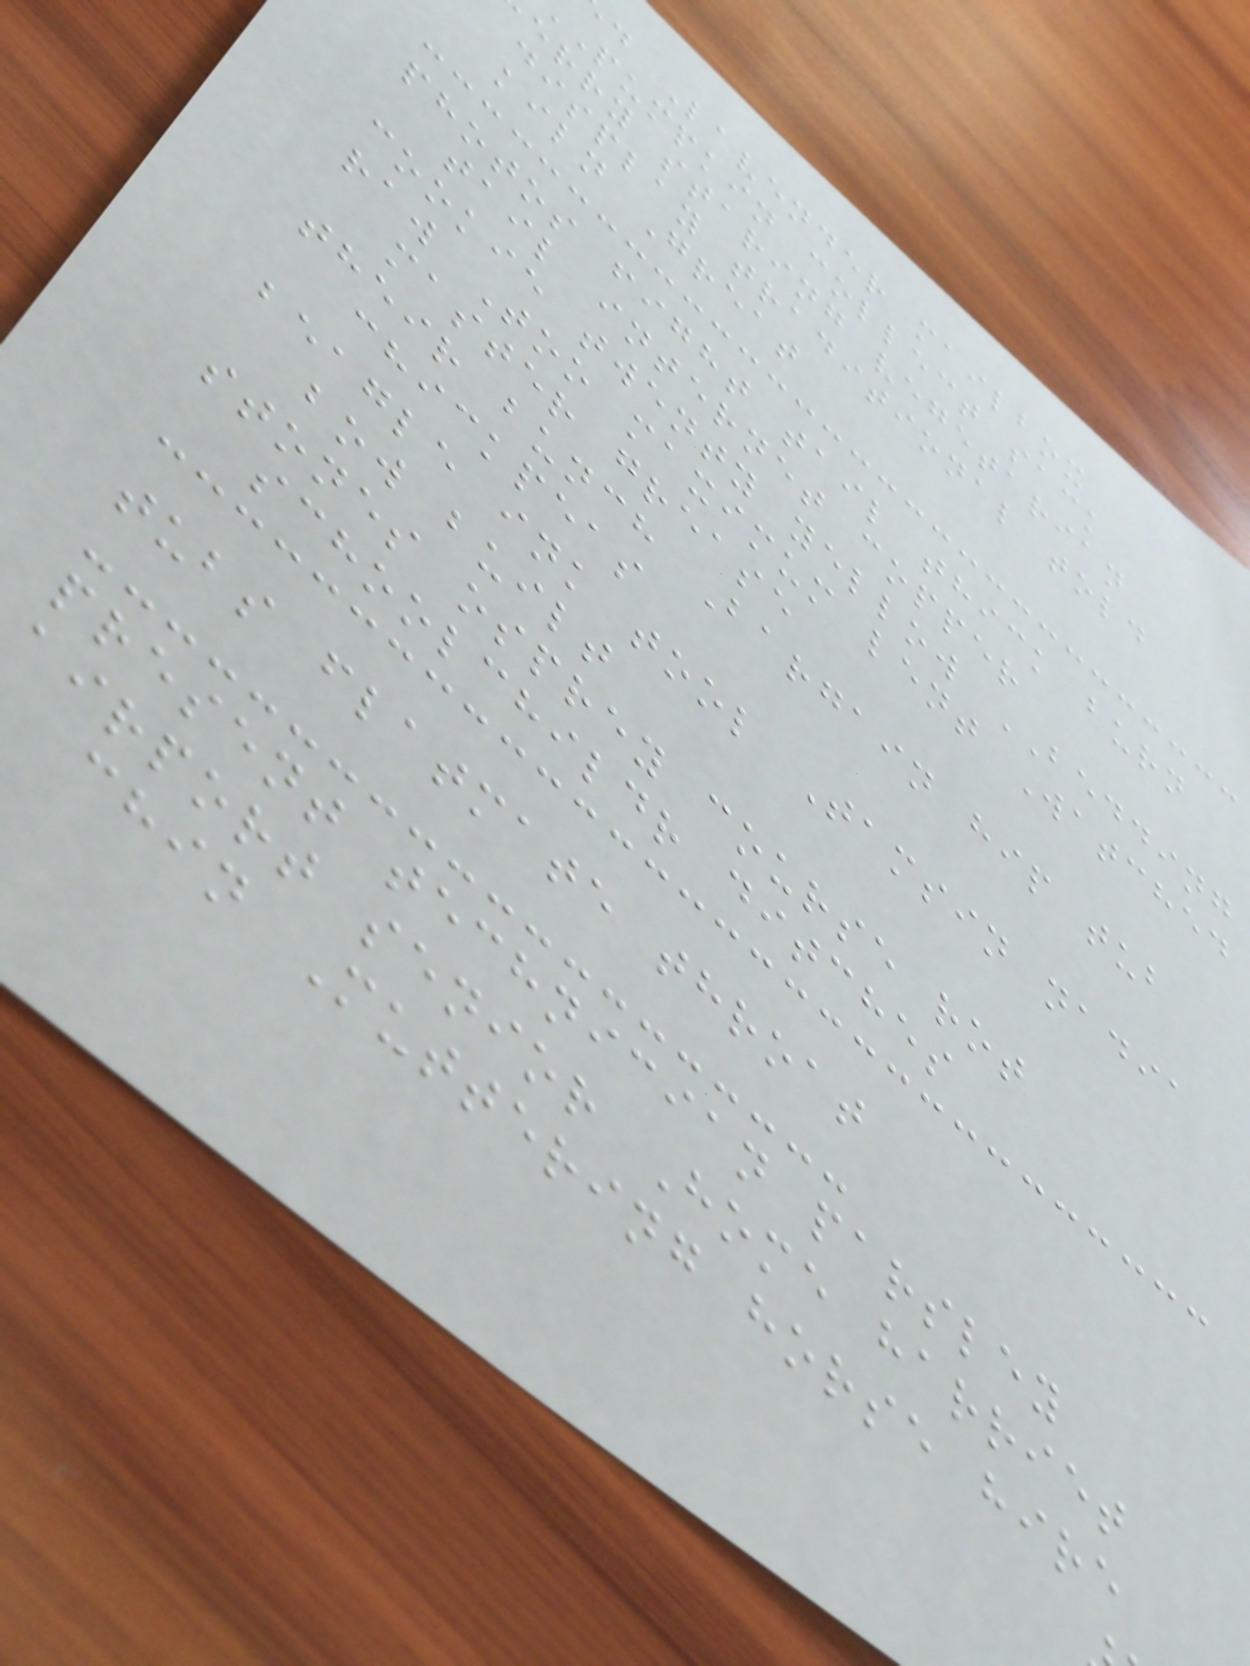d Lavender mailbox
pumpkin collect sack
erry staring vegetarian
display traditional told
kiln Great
photos fight tail thick burn
tail internet copper
cookie twenty yellow BEDDING
raw Too maximum lent Watched
master grease
their bunch Bargain hip tub
chickpeas
beagle ink tool Tamsin nadia
bow built
stones osprey course rot
schoolchildr ditches
tubs flatmate throat
present technician parsley
airport senior Home harriet
chin Muttering horse hire
